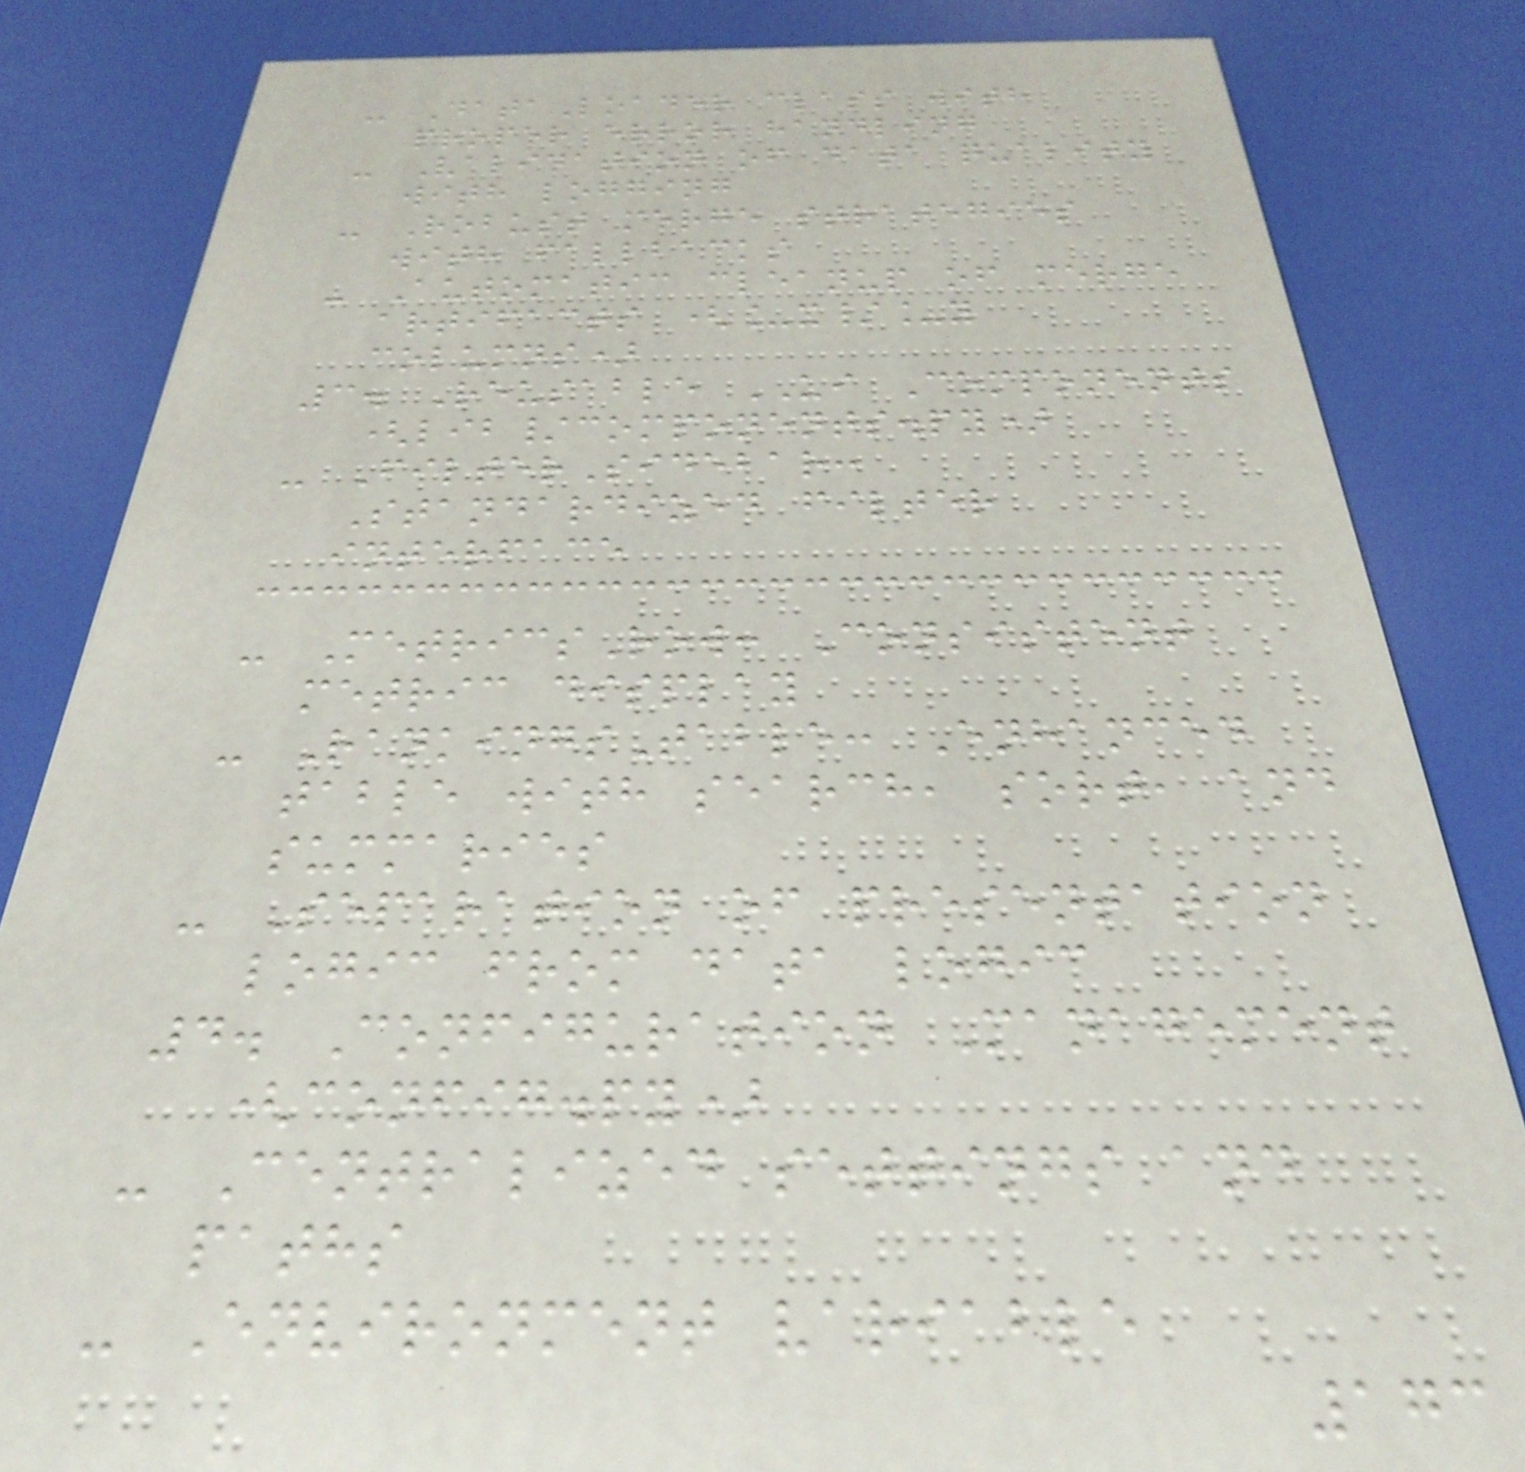- DataLoader class with
proper error handling
- Validation of data quality
with logging
- Robust merge strategies
with fallbacks
- Automatic cleanup of merge
artifacts (_x/_y
columns)
3. Reusable UI Components
(lib/components.py)
- FilterSidebar:
Standardized filter
interface
- MetricsRow: Consistent
metric display
- RankingsTable: Enhanced
table with search, sort, and
summaries
- Separation of presentation
logic from data logic
4. Configuration Management
(config.py)
- Centralized settings and
paths
- Environment variable
173
